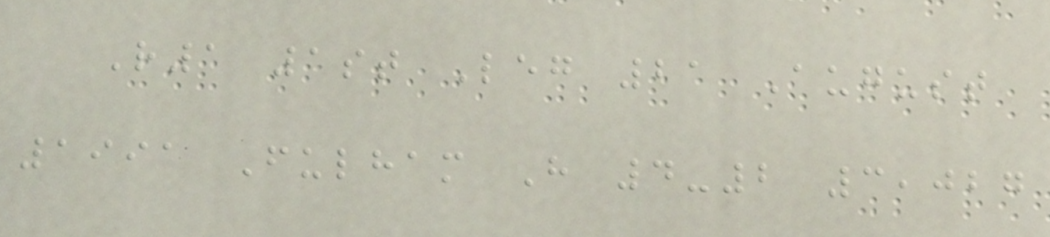R1 1st Leg 21 August
1991 Fulham H 4-2 3,027
